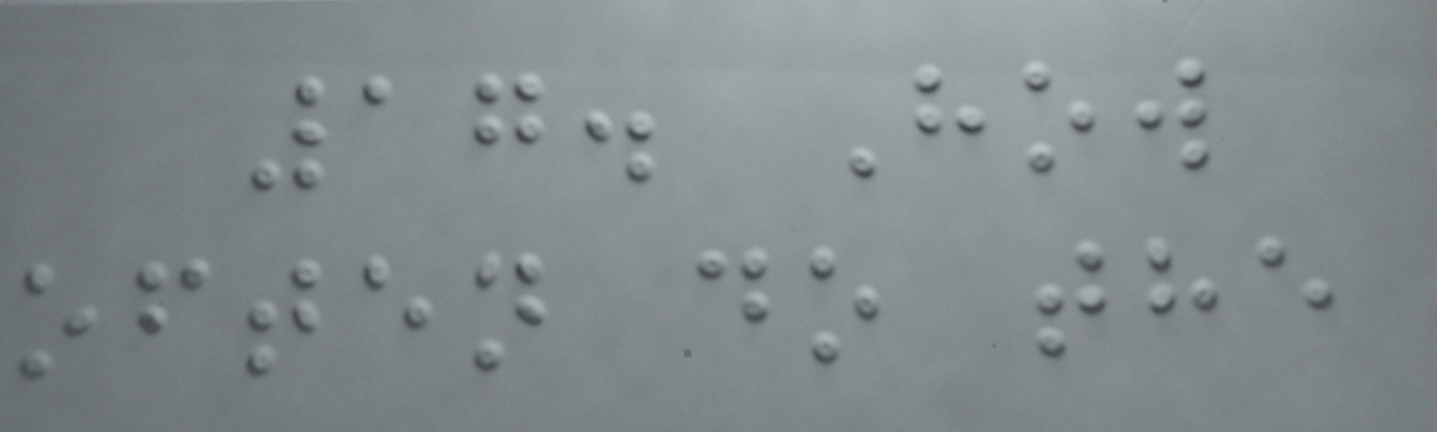17. How
often do the
